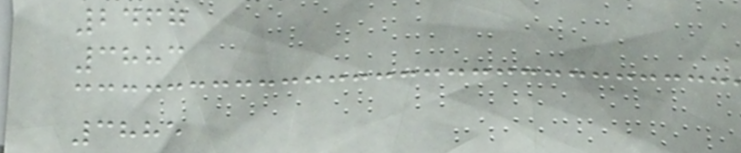2467
3883
3885
